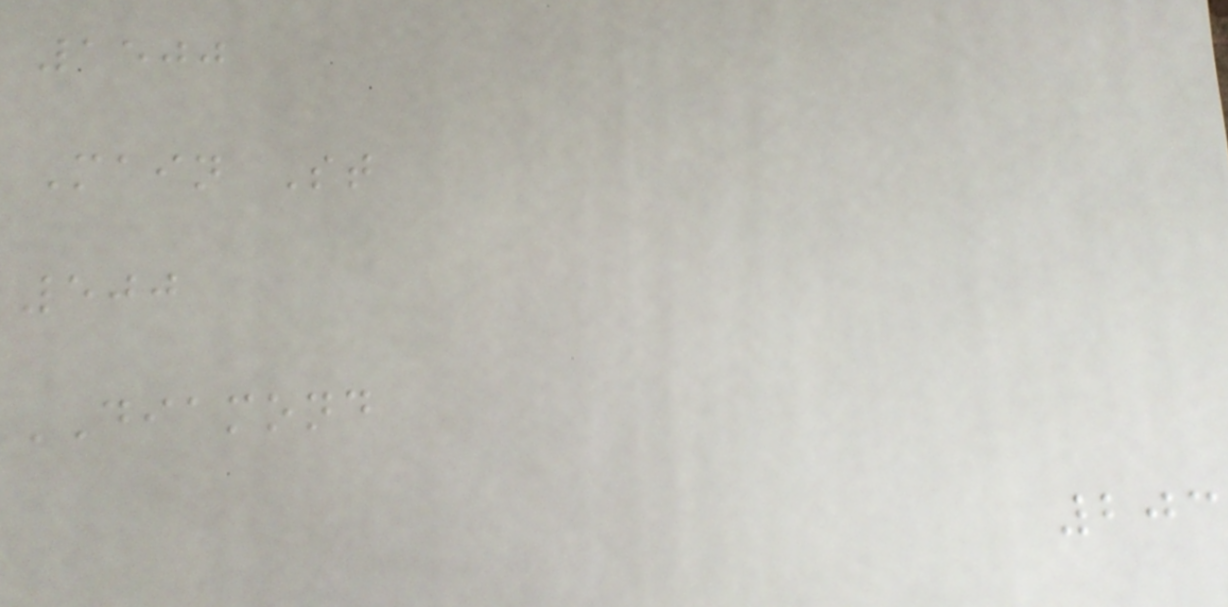1500
Main St
500
DIAMOND
203
